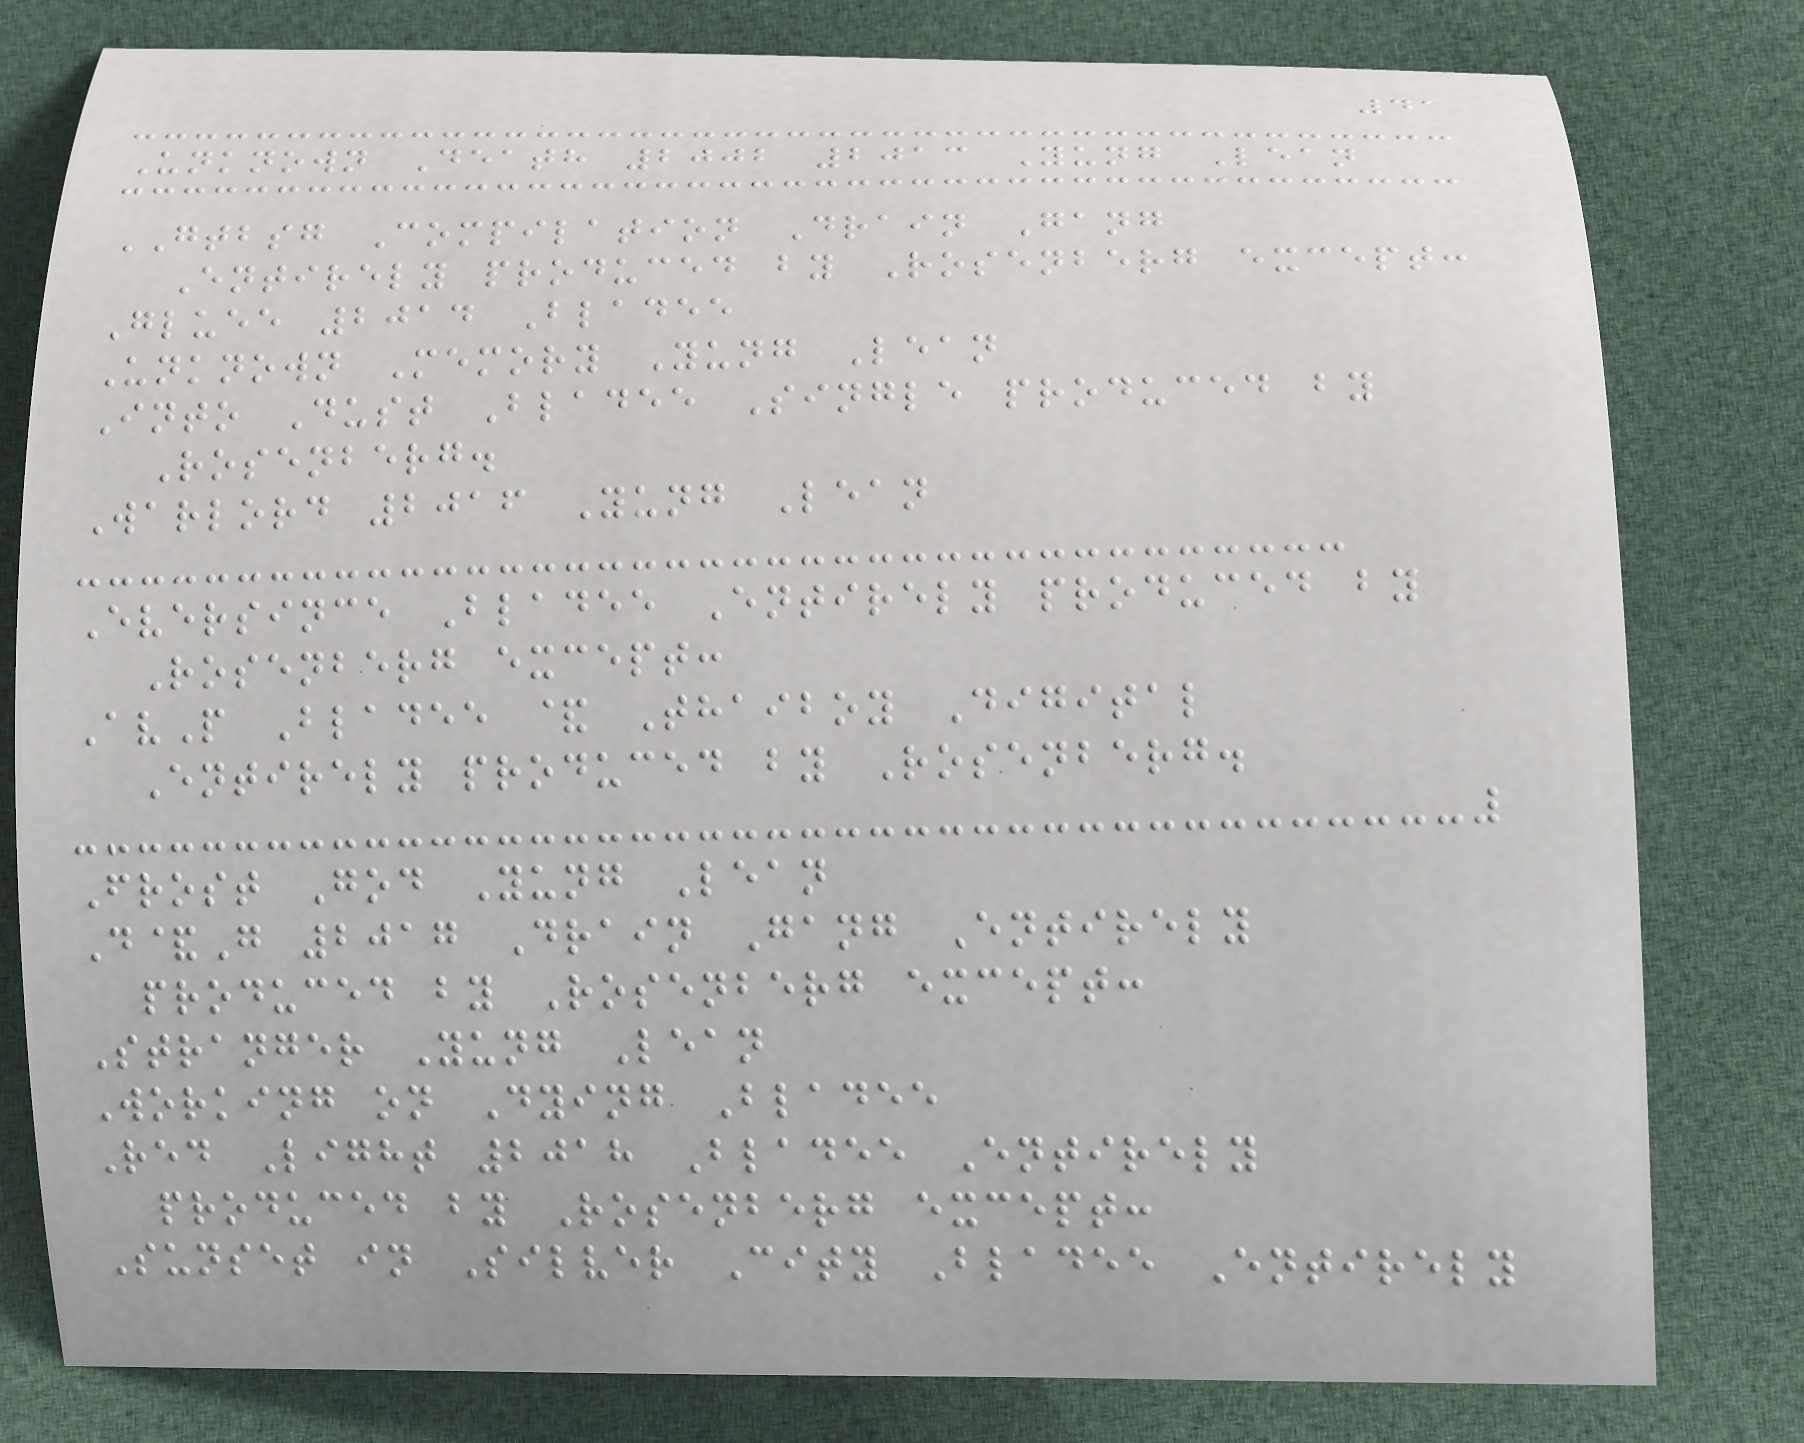41
Unknown Death 2002 2013 Yung Lean
GTBSG Compilation Drain Gang
Entirely produced by Rosenberg except:
Gluee 2014 Bladee
Unknown Memory Yung Lean
Into Dust Bladee Single produced by
Rosenberg.
Warlord 2016 Yung Lean
Eversince Bladee Entirely produced by
Rosenberg except:
AvP Bladee & Thaiboy Digital
Entirely produced by Rosenberg.
Frost God Yung Lean
D&G 2017 Drain Gang Entirely
produced by Rosenberg except:
Stranger Yung Lean
Working on Dying Bladee
Red Light 2018 Bladee Entirely
produced by Rosenberg except:
Sunset in Silver City Bladee Entirely
